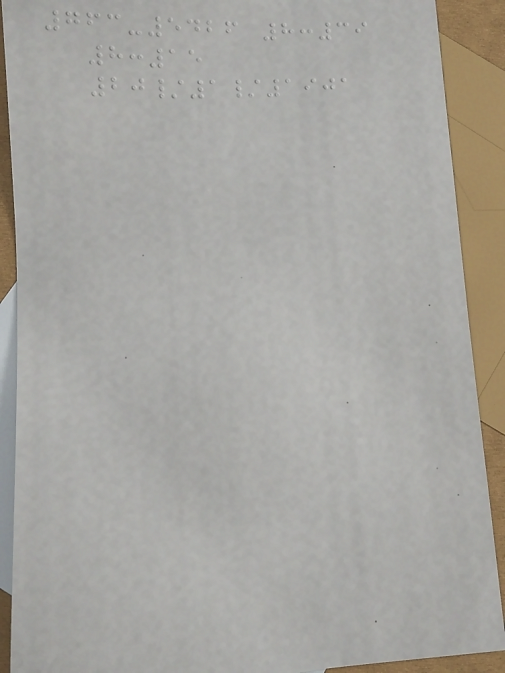763-5426 8:39
8:15
20/1/1901
